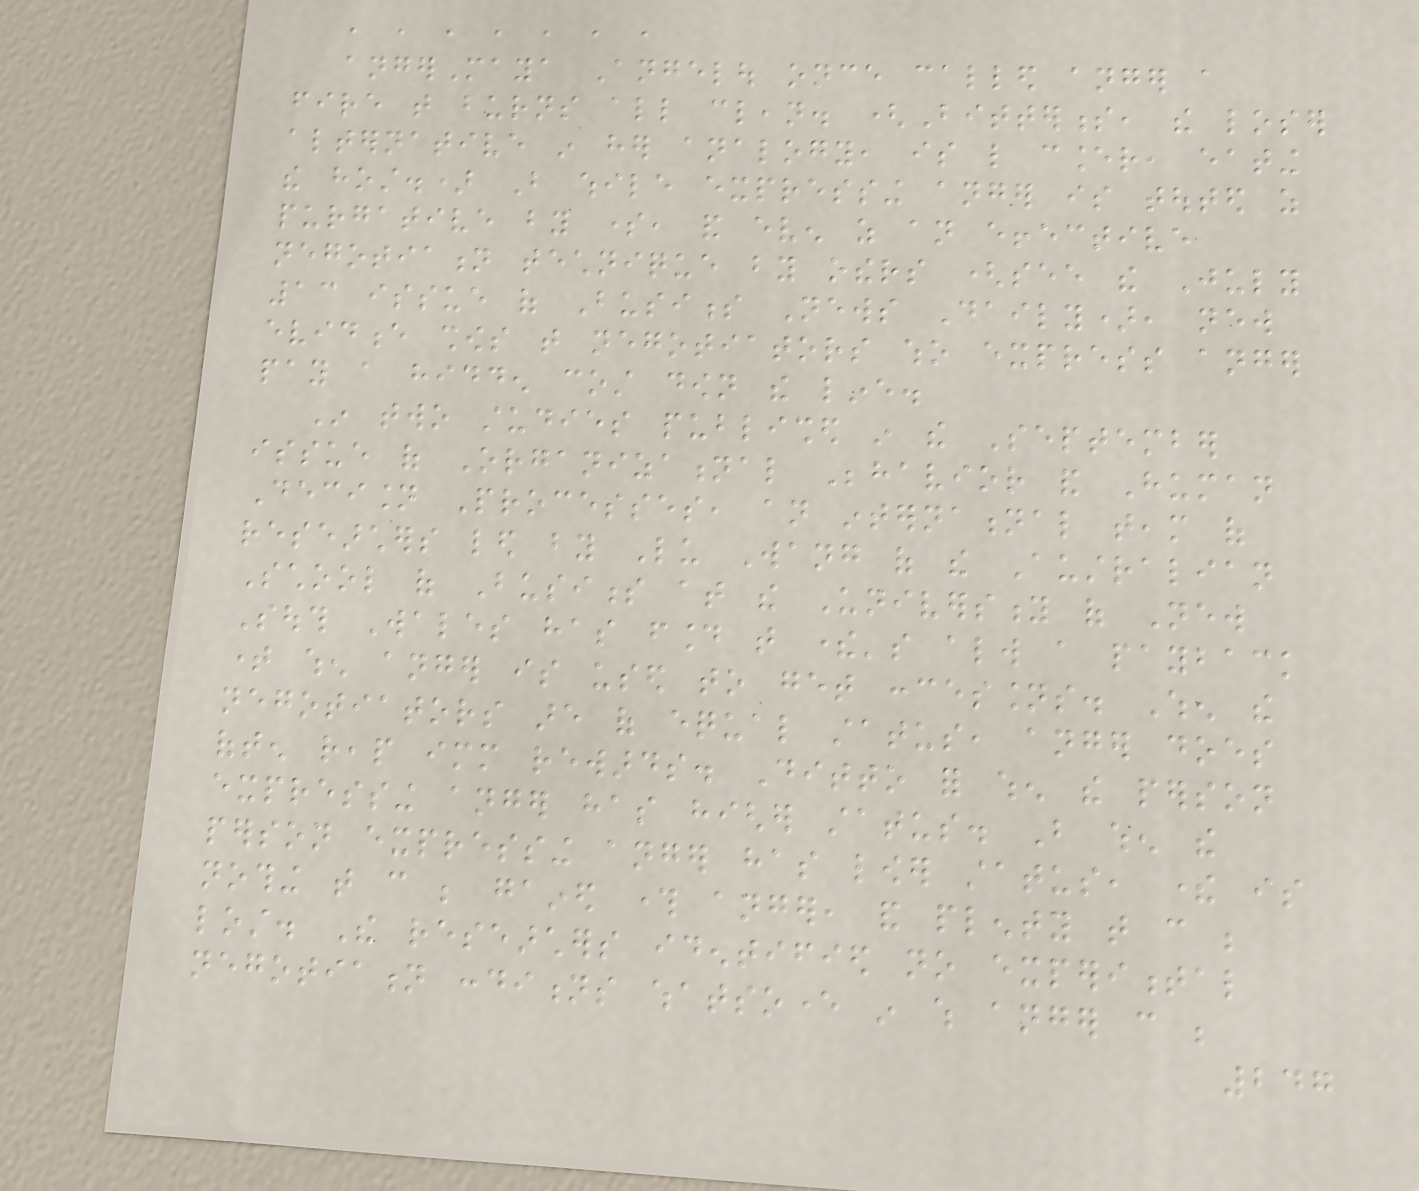, , , , , , ,
angerMaya Angelou once called anger a
fire that burns all clean. (Bitterness, the loser
alternative in her analogy, is like cancer, eating
the host.) But while expressing anger is touted as
purgative by some, and even as an effective
negotiation technique by others (see the July
13 issue of Business News Daily), new
evidence shows that negotiators who express anger
pay a hidden cost down the line.
In two studies published in the September
issue of Organizational Behavior and Human
Decision Processes, an international team of
researchers led by Lu Wang of the Australian
School of Business at the University of New
South Wales has found that there's always a payback
time when anger is used to get concessions. When the
negotiators are of equal status, anger does
often reap immediate rewards. Ditto for when the person
expressing anger has higher status. But when the
person expressing anger has lower status, there is
nothing that can be gained through anger, and plenty that can be
lost. The researchers identified no experimental
negotiation conditions whatsoever in which anger can be
247
